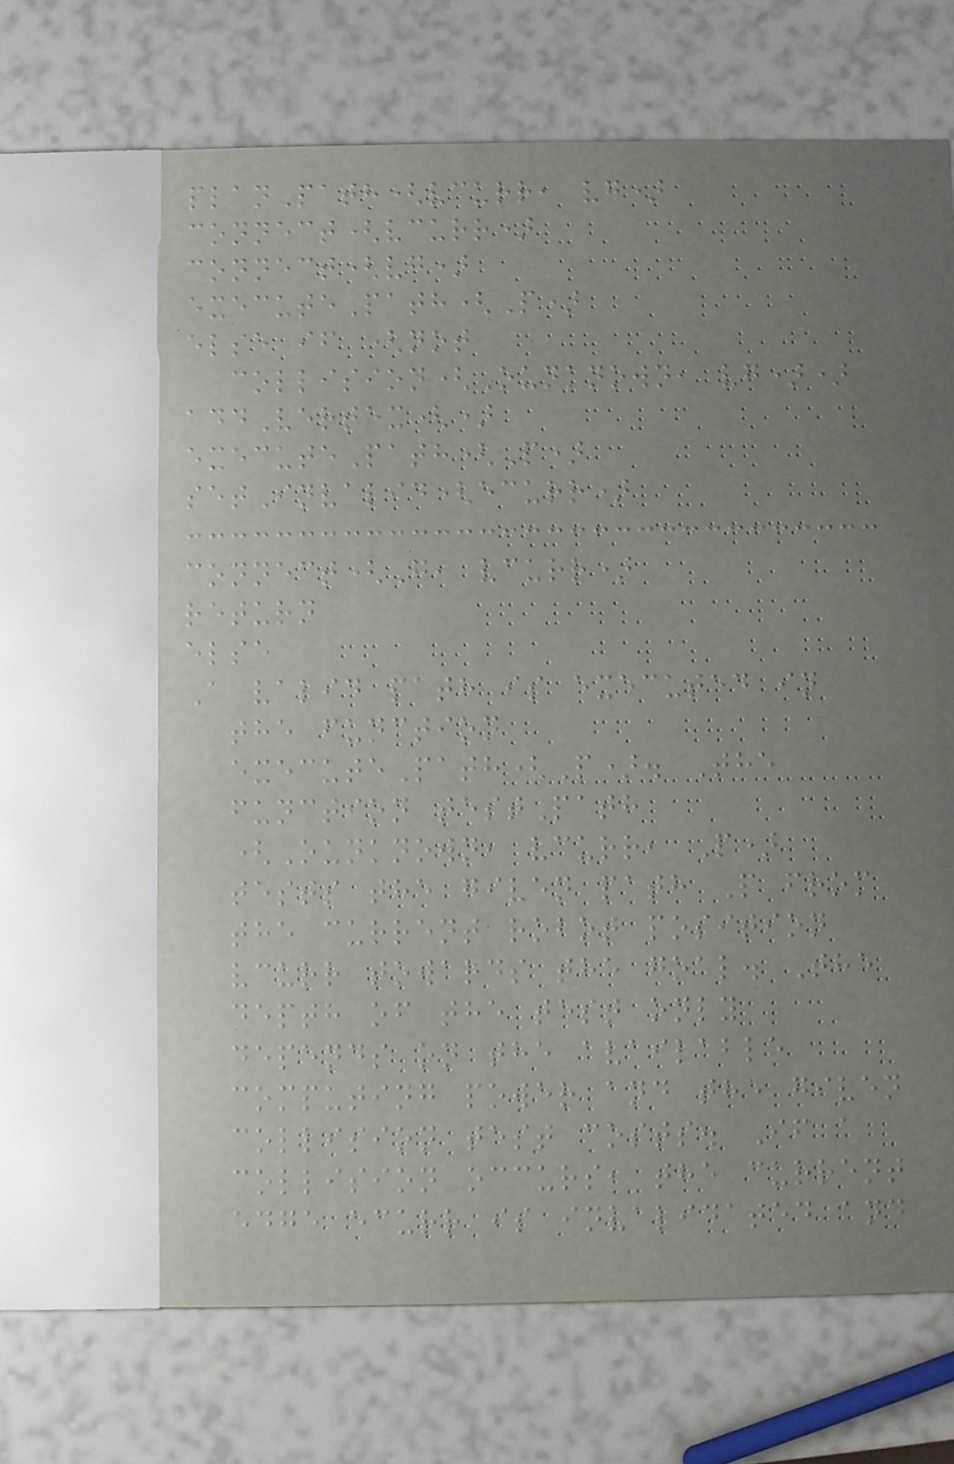planPath(vcurr, vg)
connect(vcurr)
connect(vg)
executePath(P)
else if (not
collision(Ounknown, vg))
addVertex()
executePath(P)
setInvalid(ecurr)
connect(G, vcurr)
return
else
A valid path is executed in
the function
executePath(P). The
function testPath
(Ounknown, vcurr, P)
tests the given path P from
the current robot position
vcurr towards the goal. The
depth of the test only
depends on the available
computing power and the given
collision test costs. If a
collision occurs, the current
edge ecurr is invalidated and
